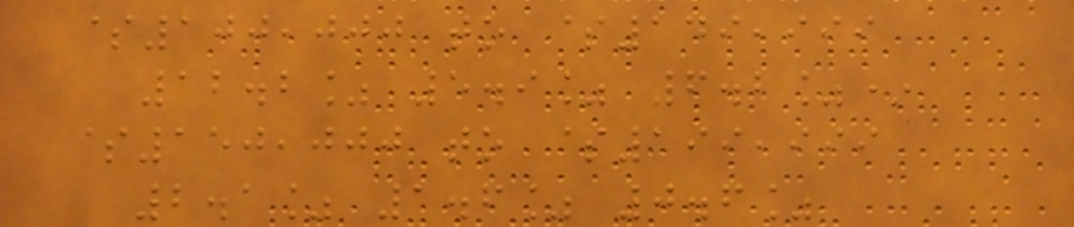$100,000 to $149,999
12.2% 5.9% 6.2%*
$150,000 to $199,999
2.1% 1.6% 0.6%
